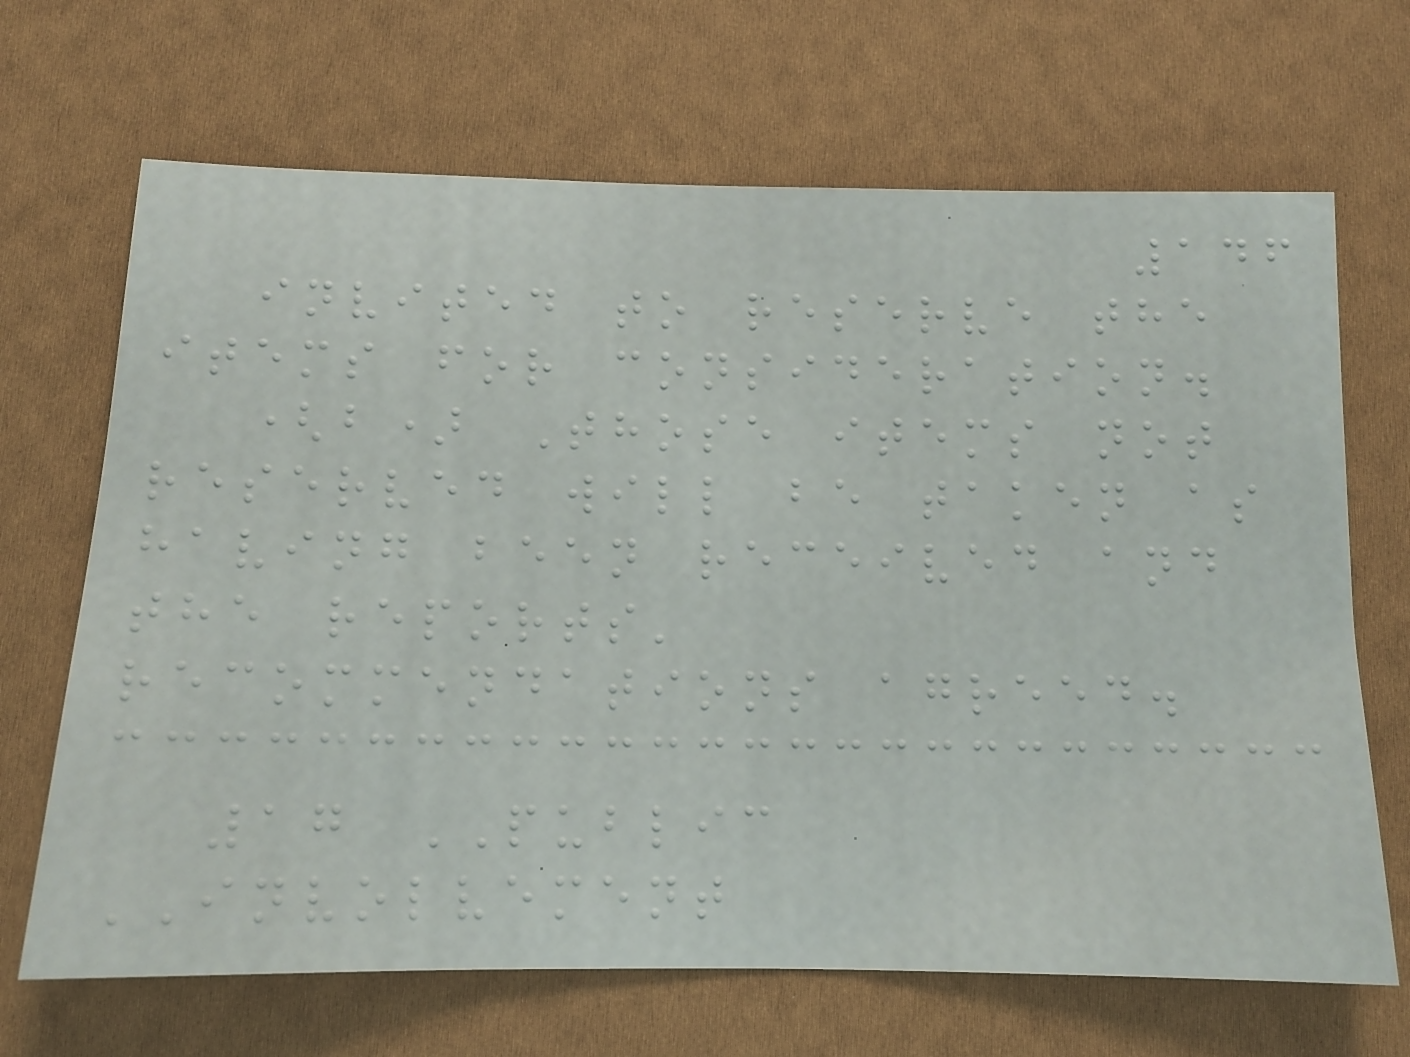146
invited to reserve the
items for consideration.
(b) Those items not
reserved will be taken as
having been received and
the reports'
recommendations agreed.
17 PUBLIC
INVOLVEMENT
